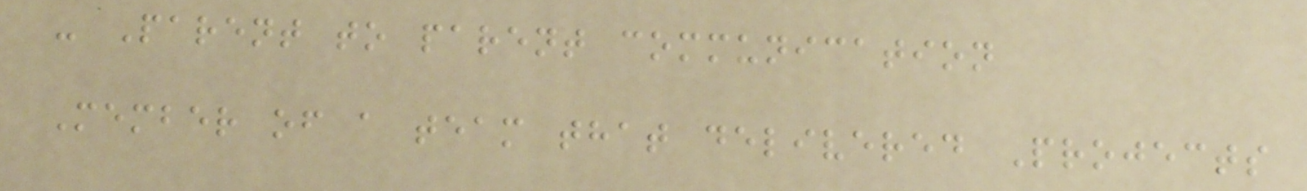- Parent to parent communication
Member of a team that delivered Projects
